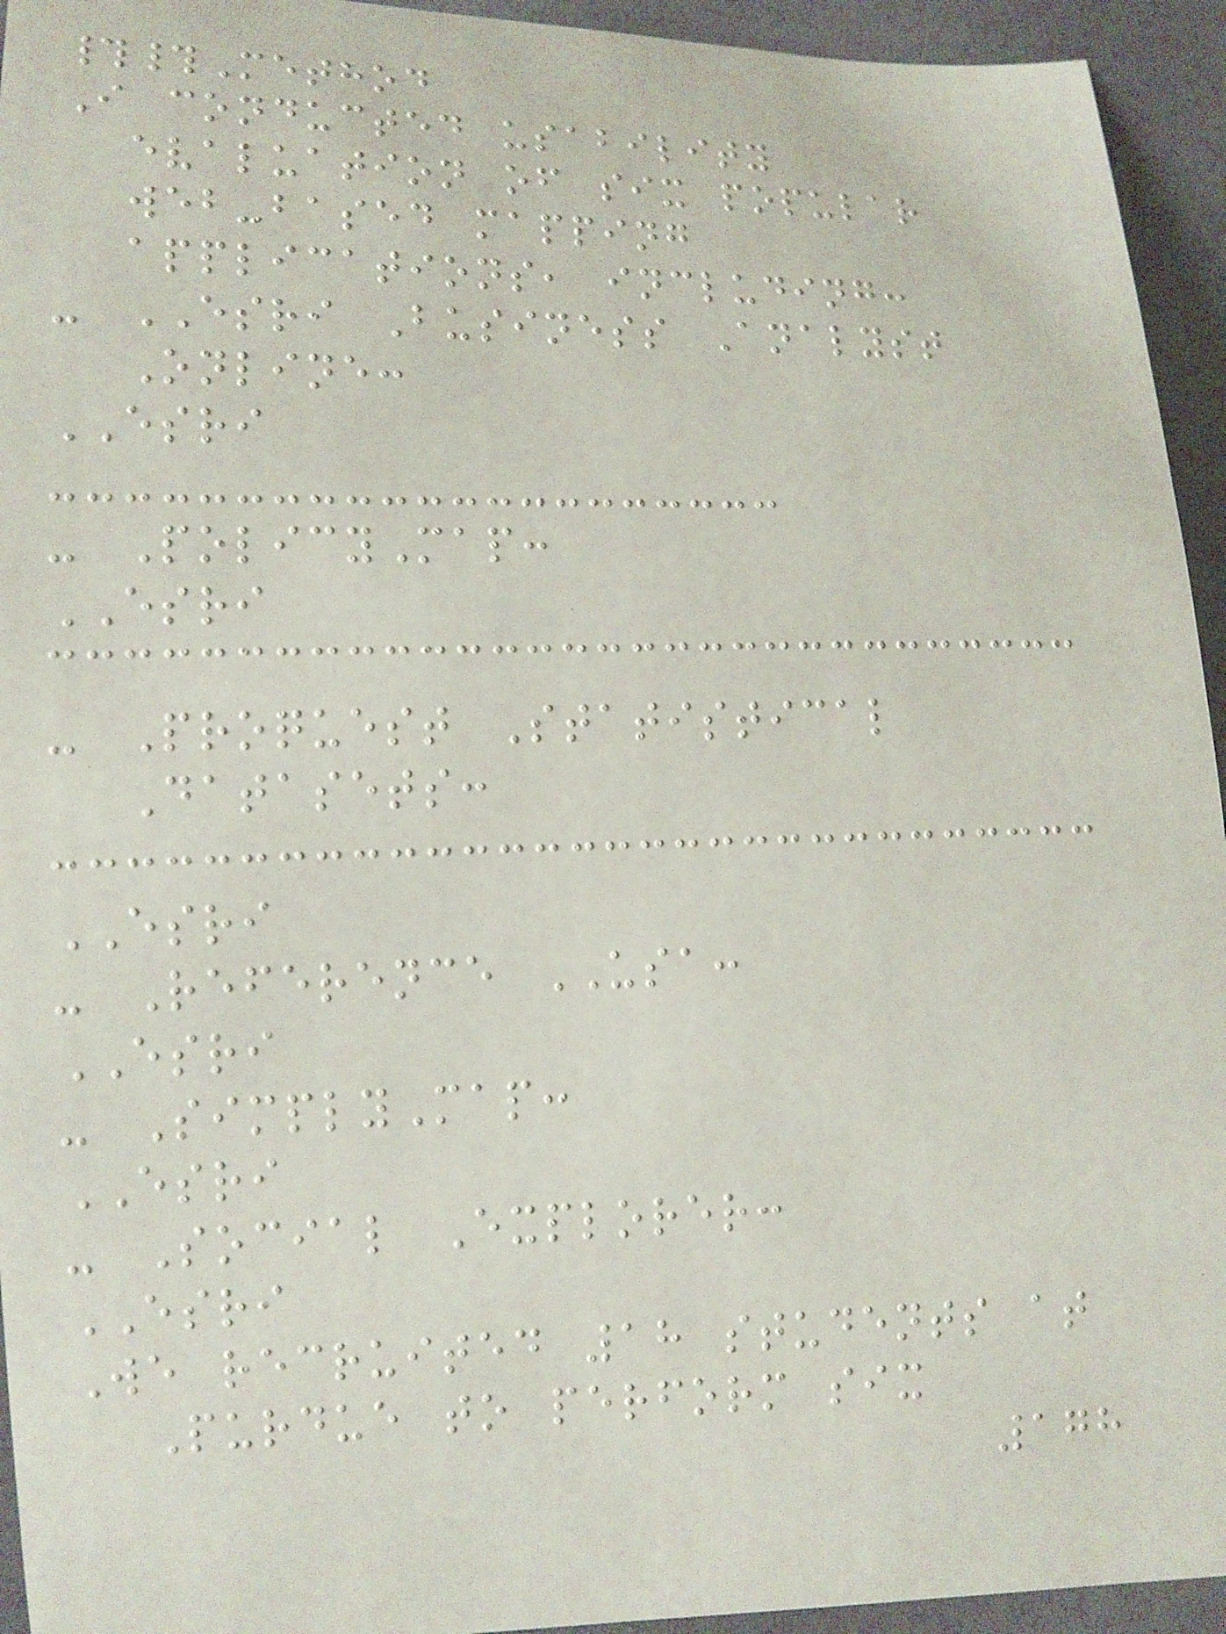##Method
I conducted usability
evaluation of six popular
web-based mapping
applications, including:
- ESRI Business Analyst
Online:
ESRI
- PolicyMap:
ESRI
- Proquest Statistical
Datasets:
ESRI
- Reference USA:
ESRI
- SimplyMap:
ESRI
- Social Explorer:
ESRI
We recruited 18 students at
Purdue to perform six
178
